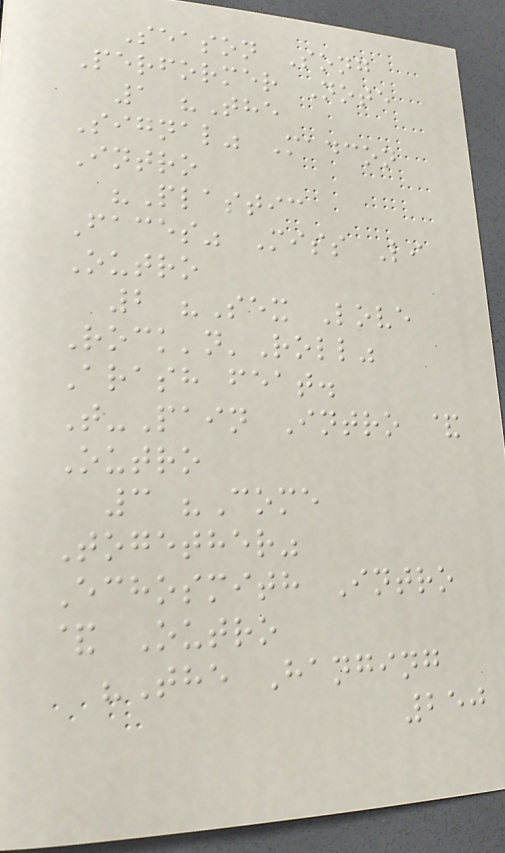Season Song
Performer Note
1 "The
Signal" Madcon
Intro
"Plastic
Faces" Miss Li
Outro
2 "Sex Love
Rock'n'Roll"
Arash feat.
T-Pain Intro &
Outro
3 "Come
Together"
Echosmith Intro
& Outro
"The Hanging
250
